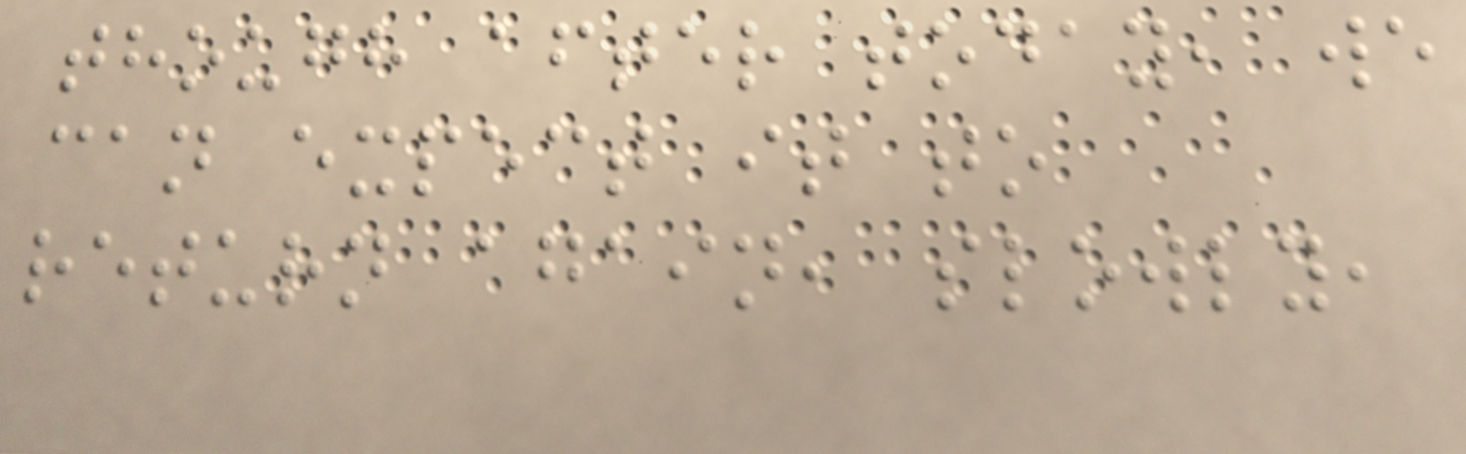though after today, we
can expect it to
return again, slowly,
